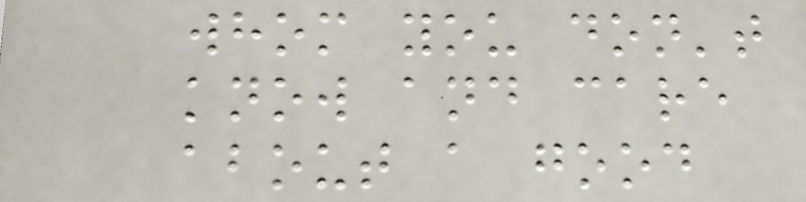whom you don't
know and care
about a good
